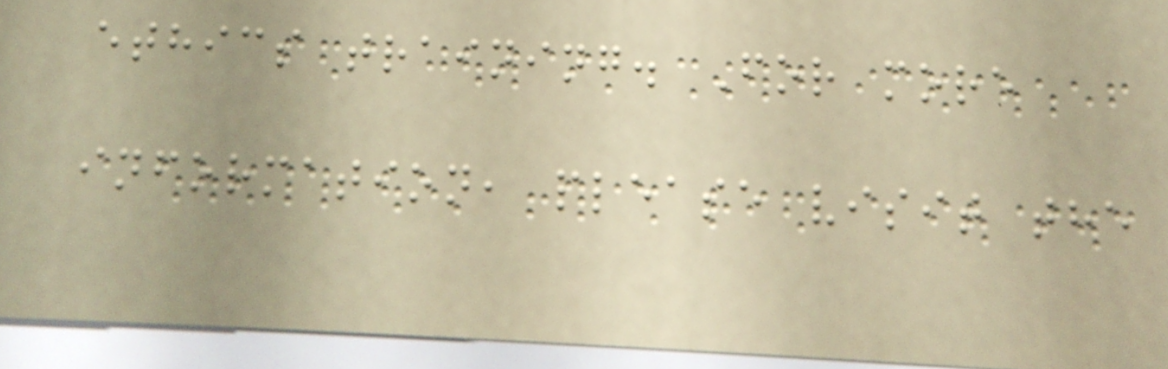ethics training. For more
information, please visit the
